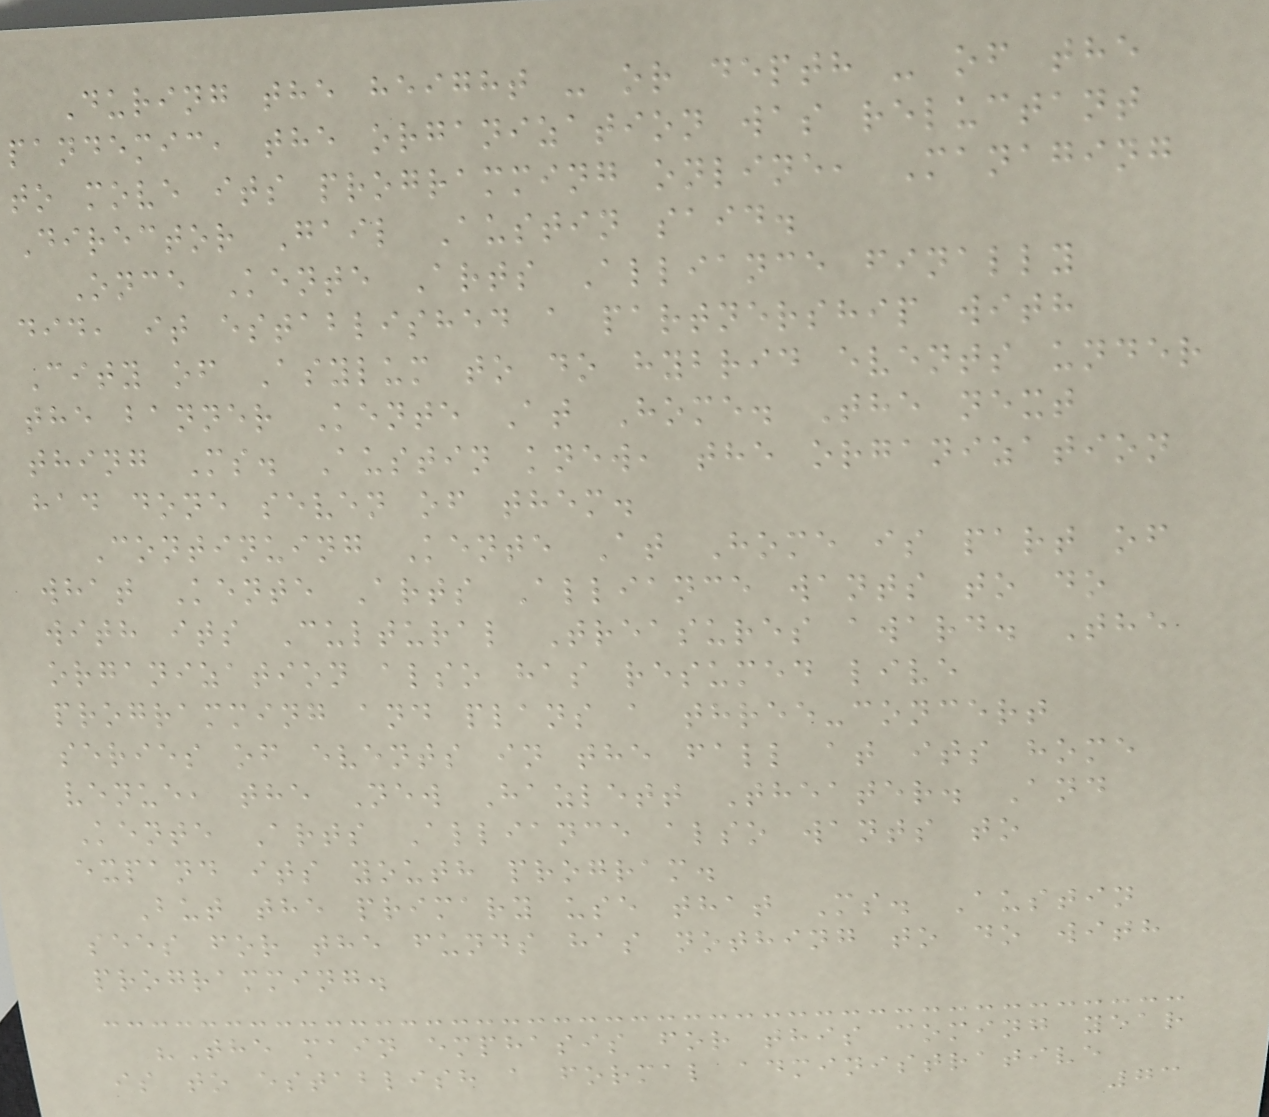During the height - or depth - of the
pandemic, the organization was reluctant
to move its programming online, Managing
Director Gail Austin said.
Once Kente Arts Alliance finally
did, it established a partnership with
City of Asylum to do hybrid events under
the banner Kente At Home. The next
thing Ms. Austin knew, the organization
had done seven of them.
Continuing Kente At Home is part of
what Kente Arts Alliance wants to do
with its Cultural Treasures award. The
organization also has resumed live
programming and plans a three-concert
series of events in the fall at its home
venue, the New Hazlett Theater. And
Kente Arts Alliance also wants to
expand its youth program.
But the primary use that Ms. Austin
sees for the funds has nothing to do with
programming.
"The main emphasis for this coming year
is to establish a formal administrative
73
